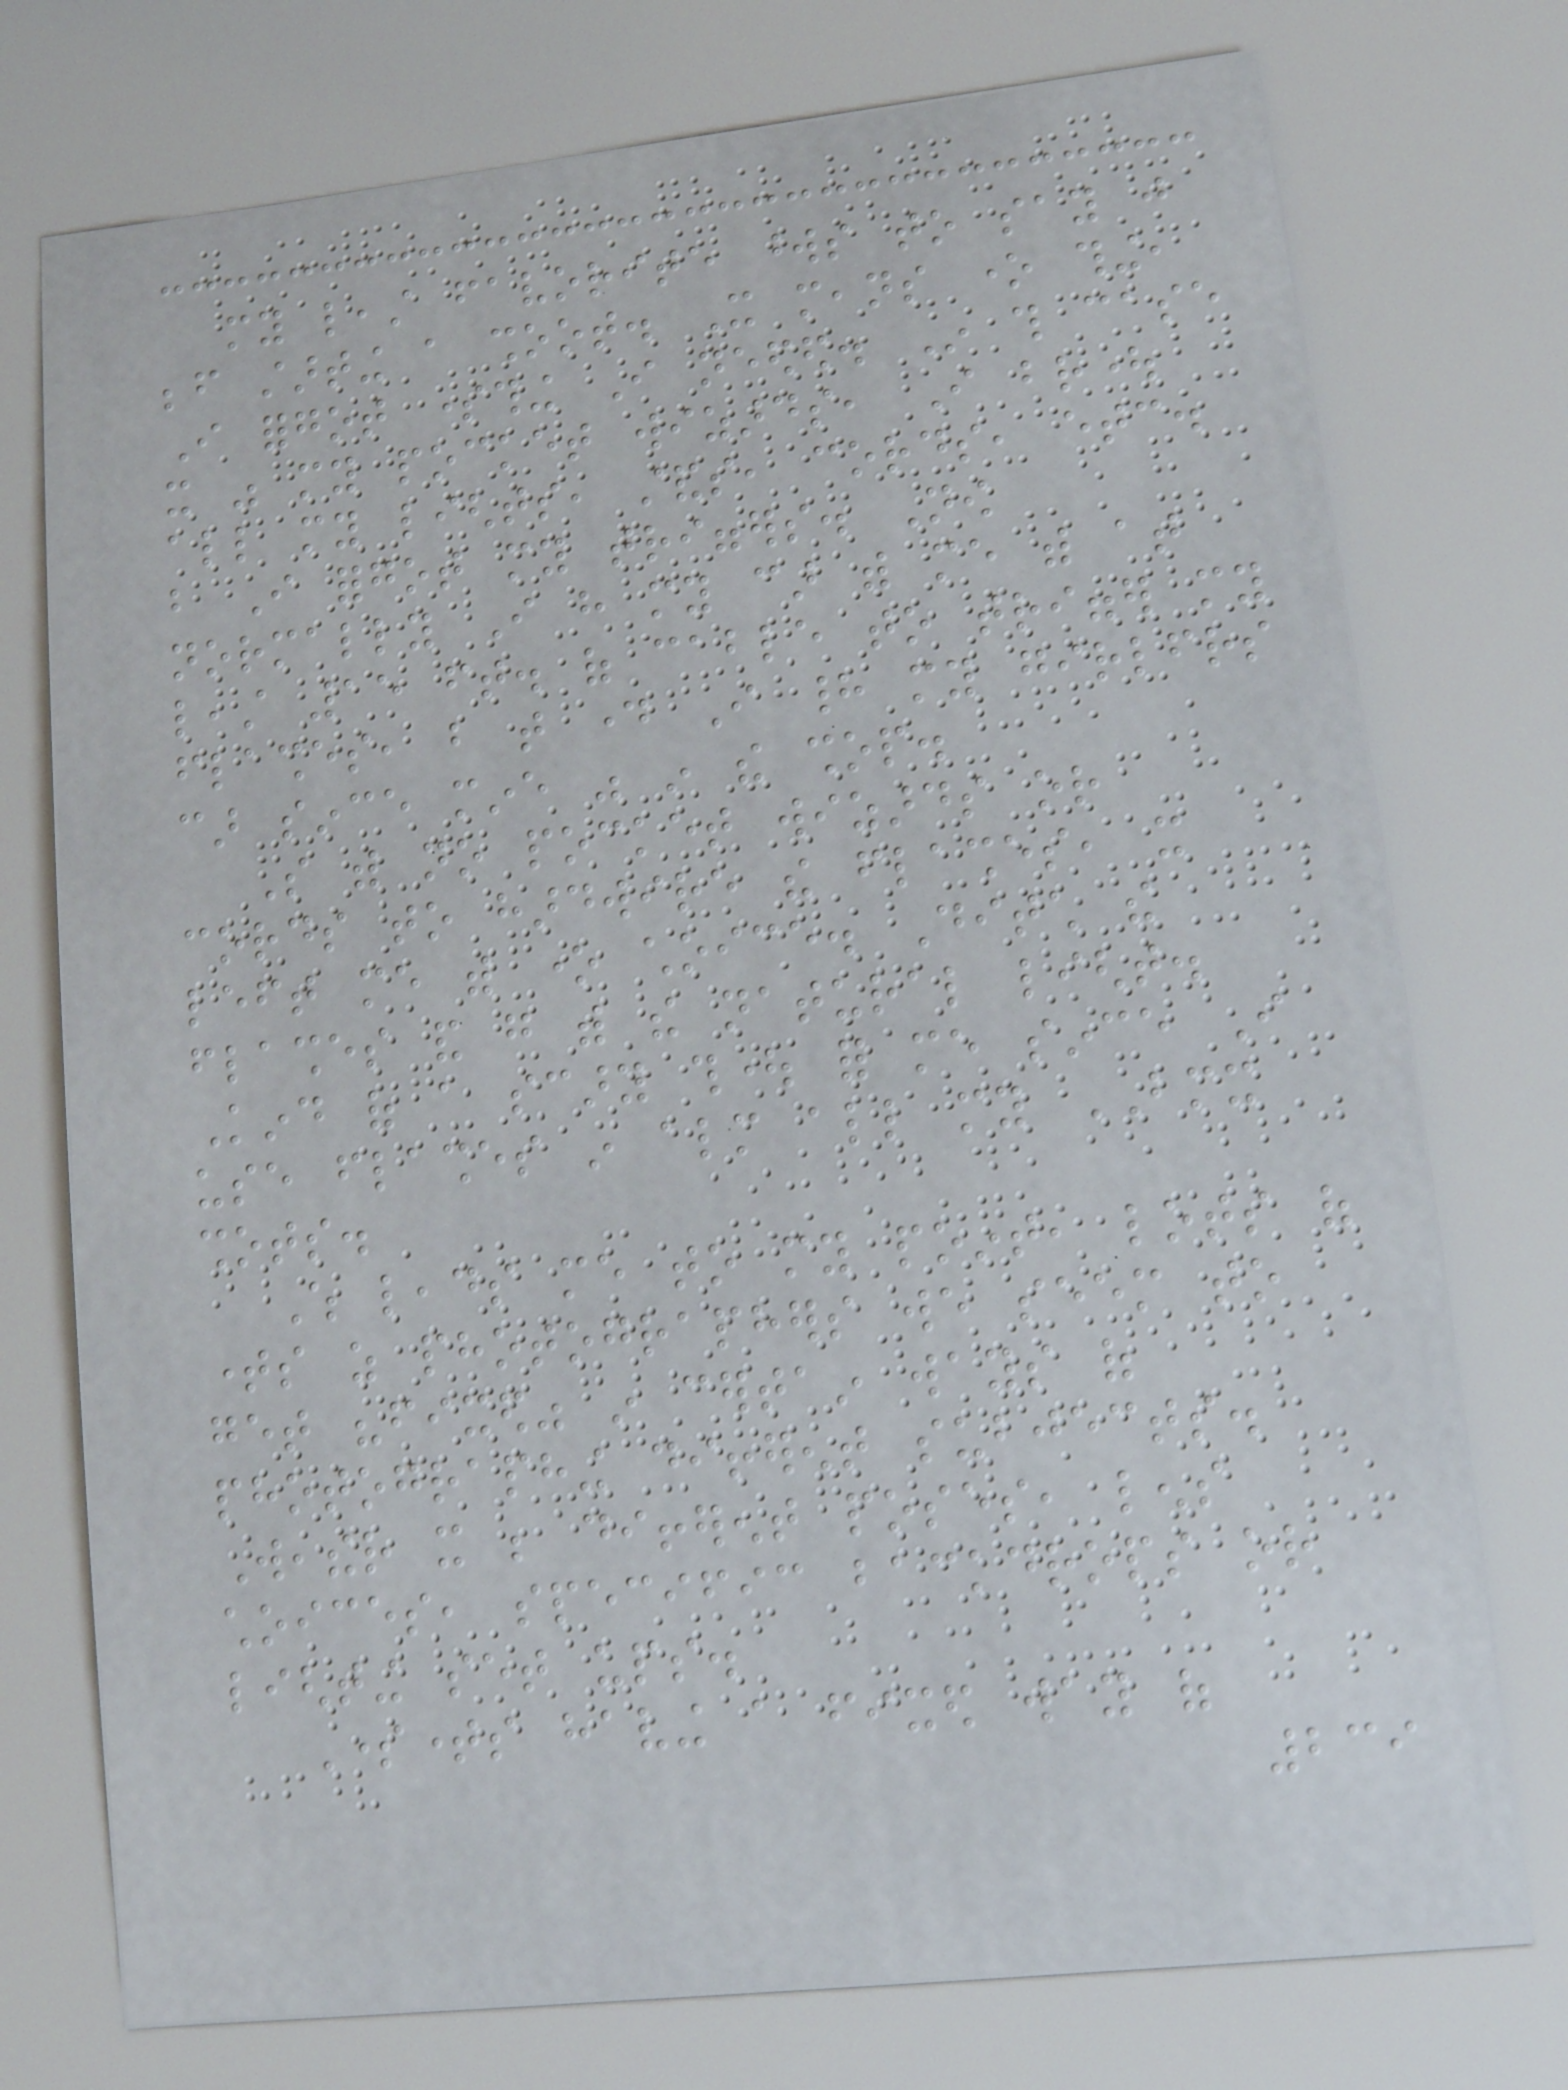my least favorite words to say just
before starting a shoot. It means one thing,
I forgot something I needed. In this case
it was my pocket wizards, I brought
all my lights, stands, cords, etc.
but I forgot my triggers. Now
normally I have my car with me with at
least 15 ft. of cable to trigger my
flashes, but that day I had my girlfriends
car since mine was in the shop.
So with no pocket wizards or
cords to hardwire the flashes, it
left me with one choice. Ditch the
flashes and go with the natural light.
Kind of a scary thought for me since I
use flashes in almost all my BMX
shots.
Which leads me to my point, lots of
times as photographers we seem to
get "fixed" in certain ways of
photographing different subjects.
Weather it be different poses, lens
choices, specific backdrops or
lighting set ups.
Sometimes having a fixed way of
239
